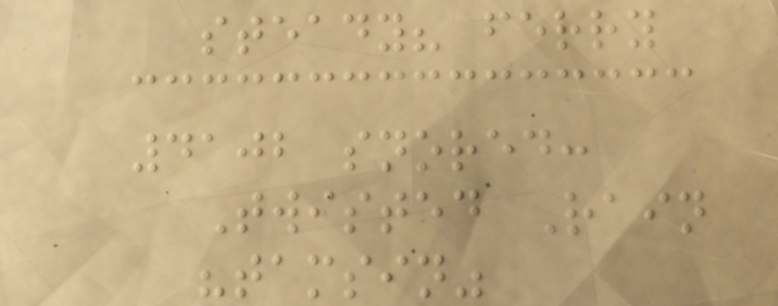steady? ferry
4102 snored:
Twisted Rain
"tamsin"
